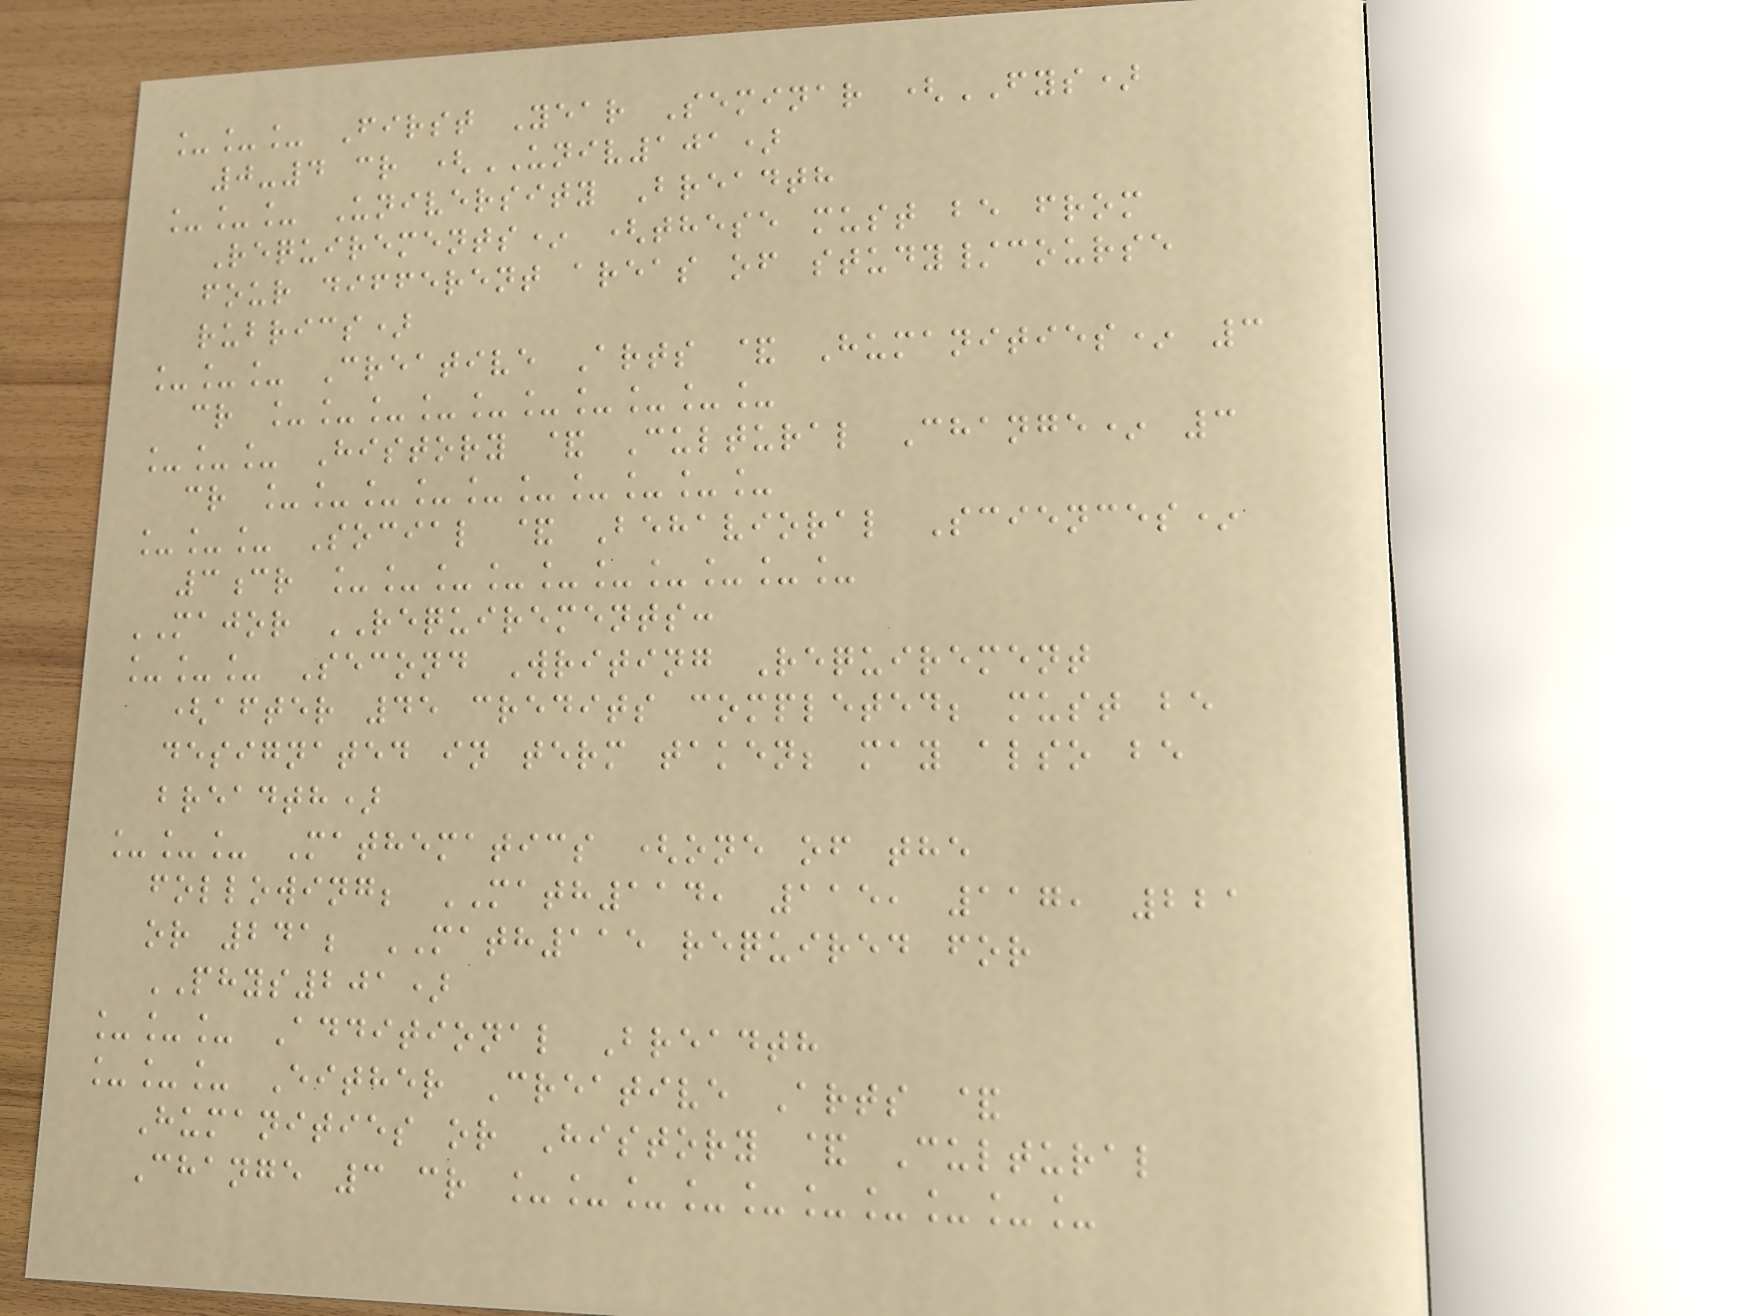___ First Year Seminar (FYS)
0-4 cr (UNIV101)
___ University Breadth
Requirements* (these must be from
four different areas of study/course
rubrics)
___ Creative Arts & Humanities* 3
cr __________
___ History & Cultural Change* 3
cr __________
___ Social & Behavioral Sciences*
3cr __________
MAJOR REQUIREMENTS:
___ Second Writing Requirement
(after 45 credits completed; must be
designated in term taken; may also be
breadth)
___ Mathematics (one of the
following; MATH114, 115, 117, 221
or 241; MATH115 required for
PHYS201)
___ Additional Breadth
___ Either Creative Arts &
Humanities or History & Cultural
Change 3 cr __________
